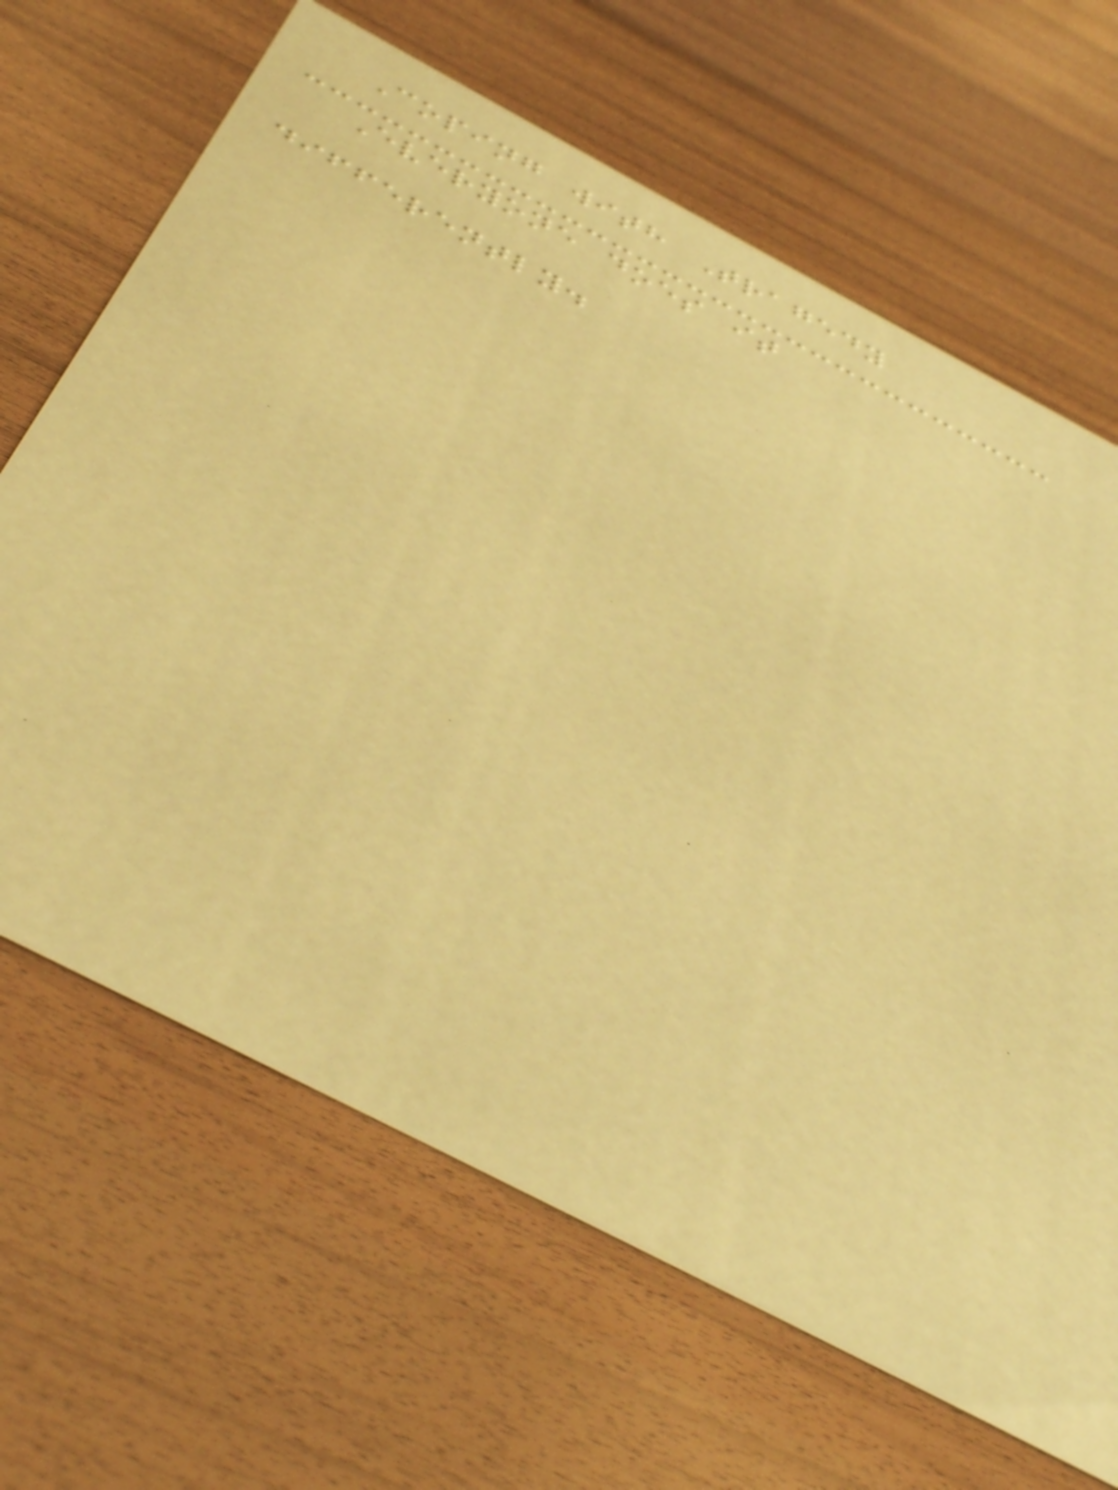Coping with Tragedy
Everyone does it
differently.
